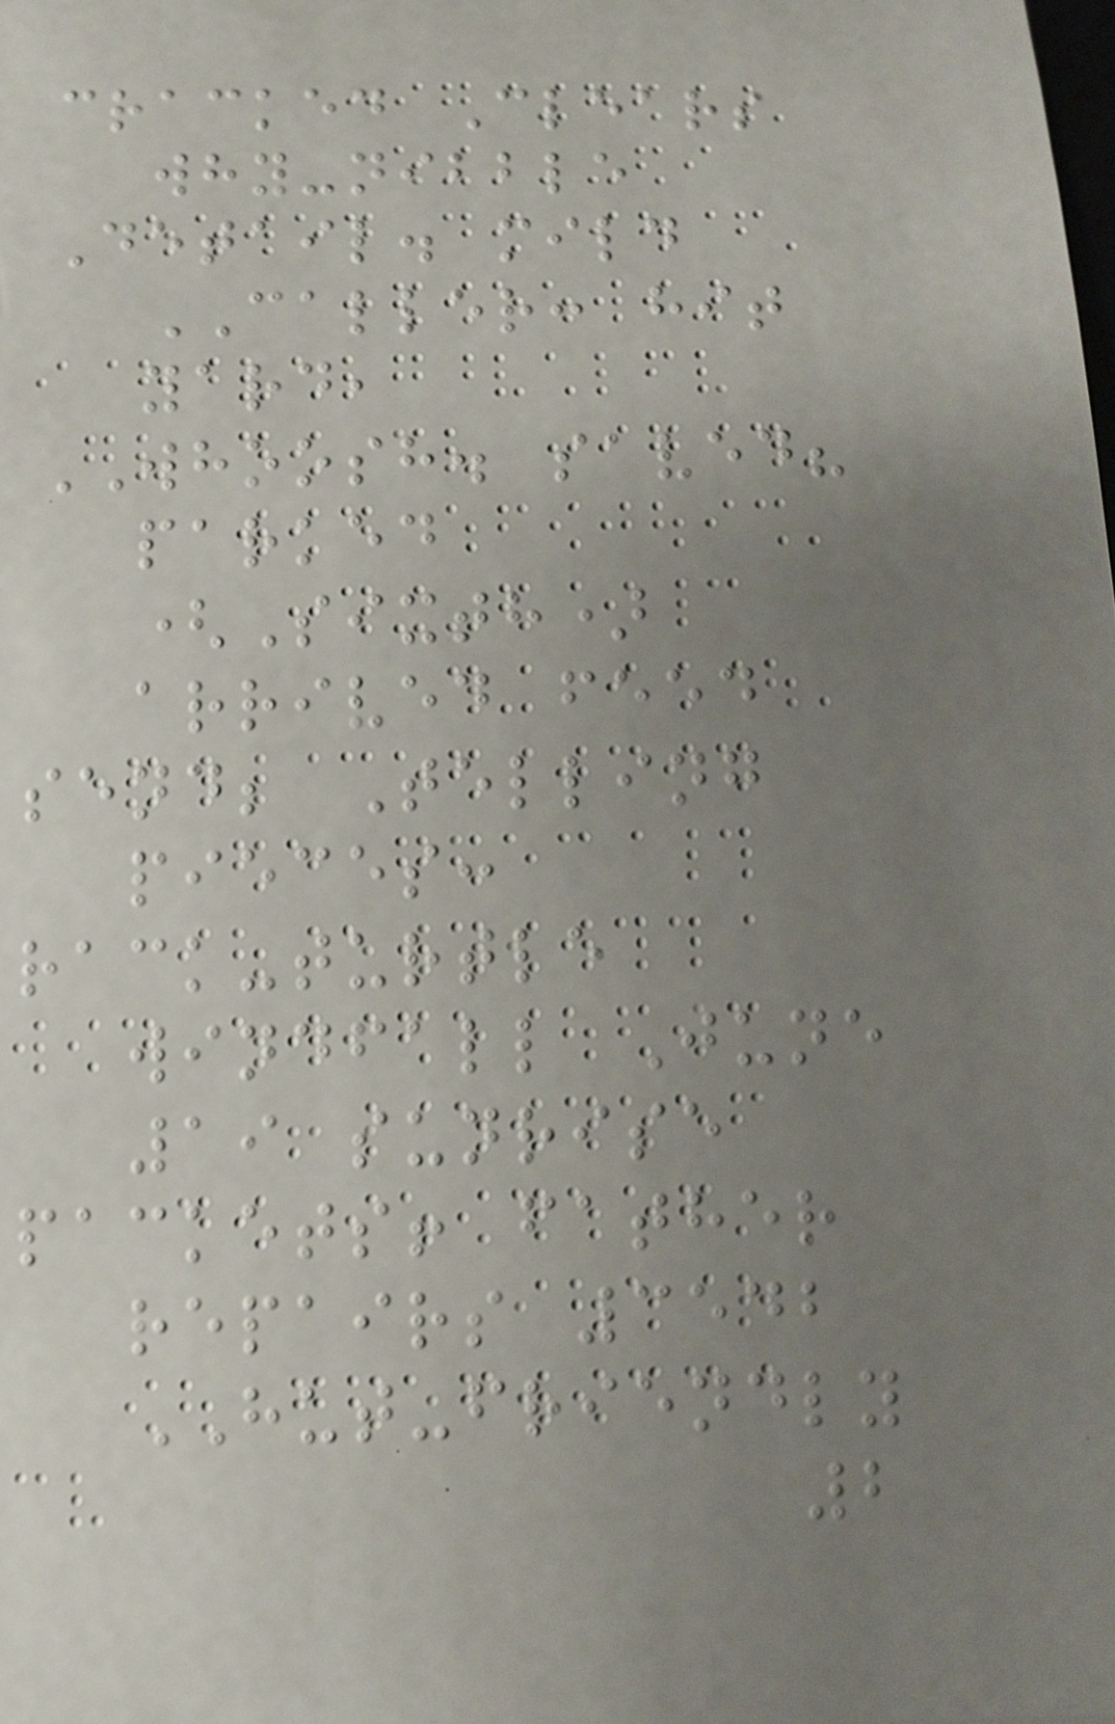cracked Clears
why-nibble
Detail. mild
CALLER: hit
yard,
WHOOSH. saved?
parked
(Sixth)
arrived feed
send; Telling
pieces:
rack-turtle
windfall June
19 sunrise
packets! father
repairs 3542
HUT-friendly
2
